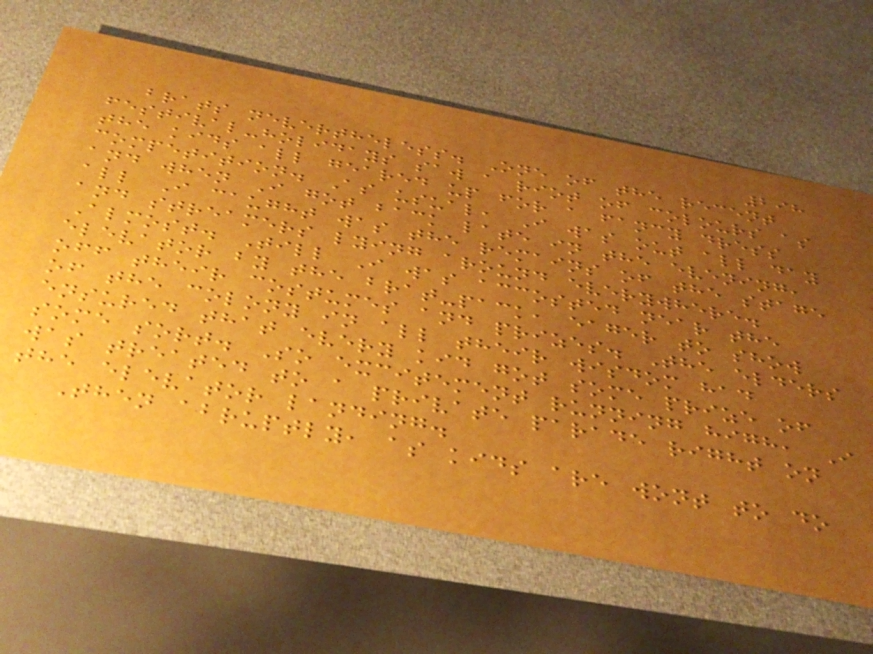298
brats nevertheless. One of the recent
festival-holidays saw a riot of colours as
the kids all geared up for a fancy dress
competition. As usual, I was out all day
and when I got back late in the evening,
all I caught was the remains of the stage
and streamers lying around everywhere.
Almost. Till I was accosted near the
elevator by the brat-pack, eager to show
off their costumes and prizes. The elders
of the colony in all their wisdom had
ensured that every kid got some prize of
some sort. So excitement running high, I
was treated to a private parade right on
the elevator landing.
Then abruptly, as kids are wont to do
